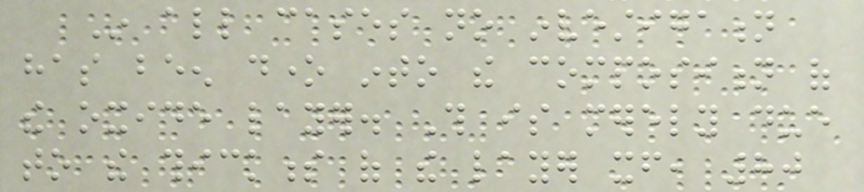In all cases no investigation
has been done into the composition of
the oxide layer. This is merely due
to the thickness of the layer itself, 80
